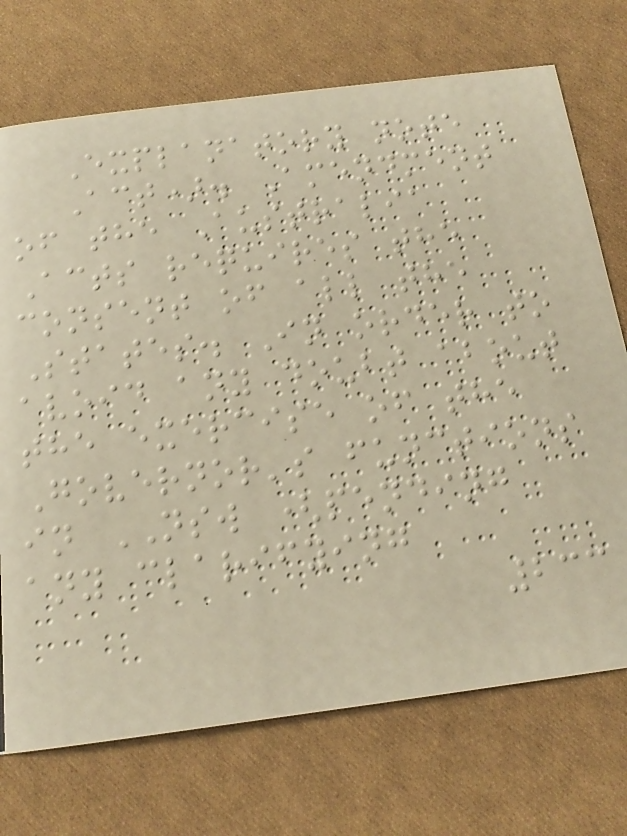Explanatory note
Act). Amendment
of the Australia
Acts requires the
consent of all the
States. In order to
avoid any doubt about
the exercise of the
Governor's functions
in NSW (pending
any clarifying
233
